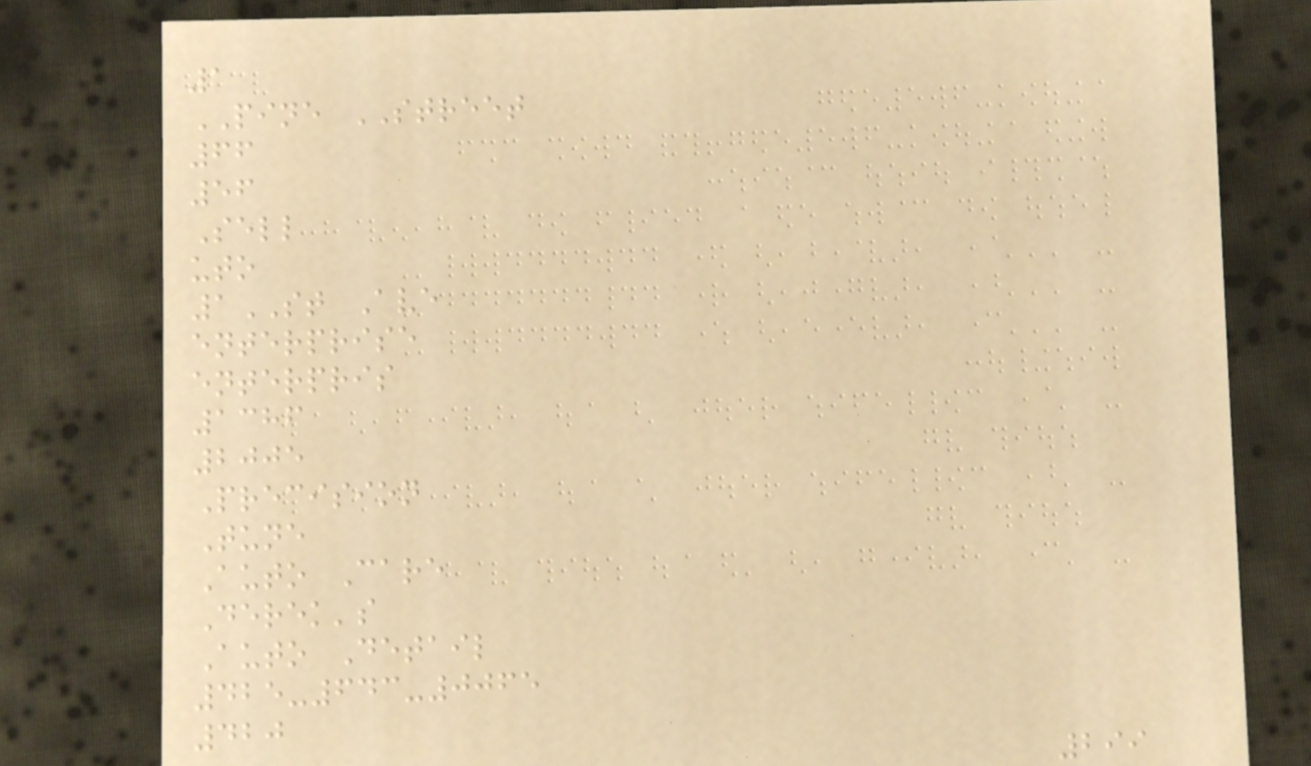1
PINE STREET
66
56
Sell
uto
1ST Ave
enterprise
enterpris
1386
2005
Precision
Tune
Auto Care
Derek's
Auto Detail
425-643-0065
420
299
